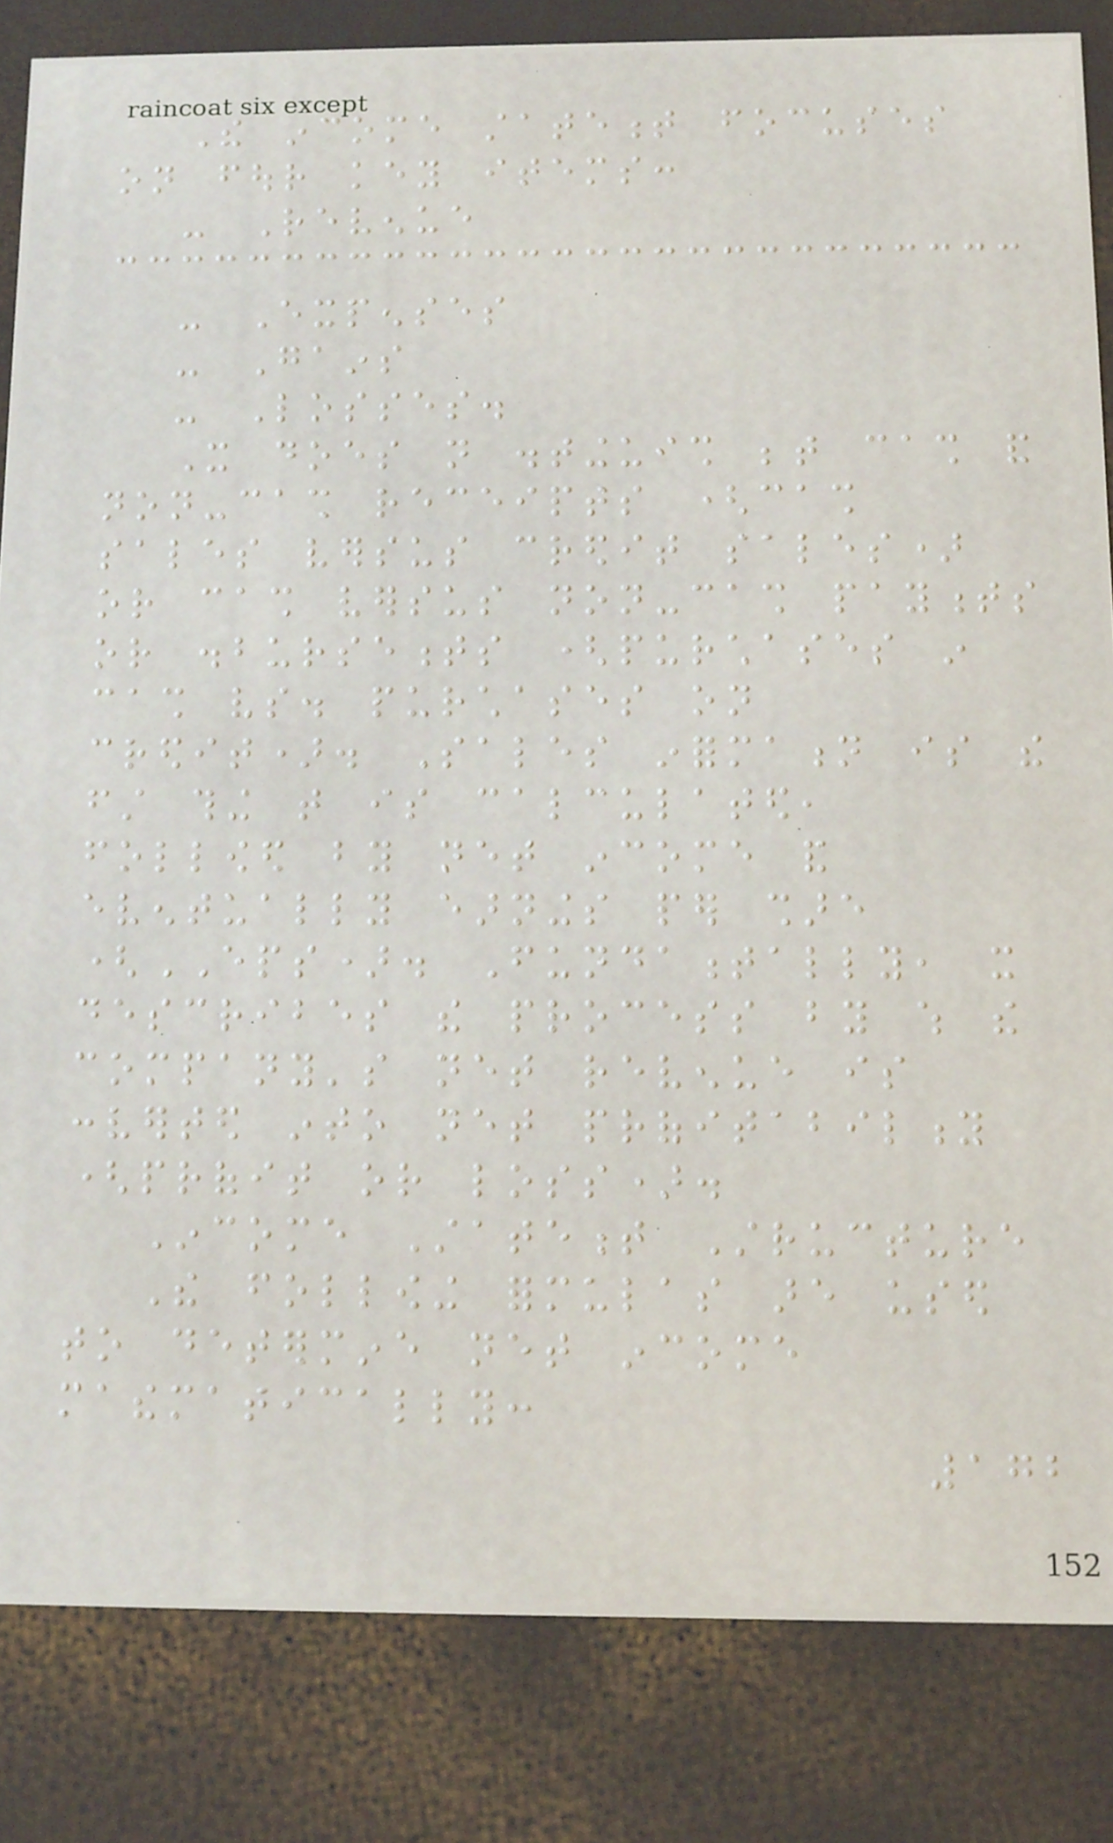The income statement focuses
on four key items:
- Revenue
- Expenses
- Gains
- Losses.
It does not distinguish between cash and
non-cash receipts (cash
sales versus credit sales)
or cash versus non-cash payments
or disbursements (purchases in
cash vs. purchases on
credit). Sales information is the
first thing that is calculated,
followed by net income and
eventually earnings per share
(EPS). Fundamentally, it
describes the process by which the
company's net revenue is
converted into net profitability
(profit or loss).
Income Statement Structure
The following formulas are used
to determine net income
mathematically:
172
